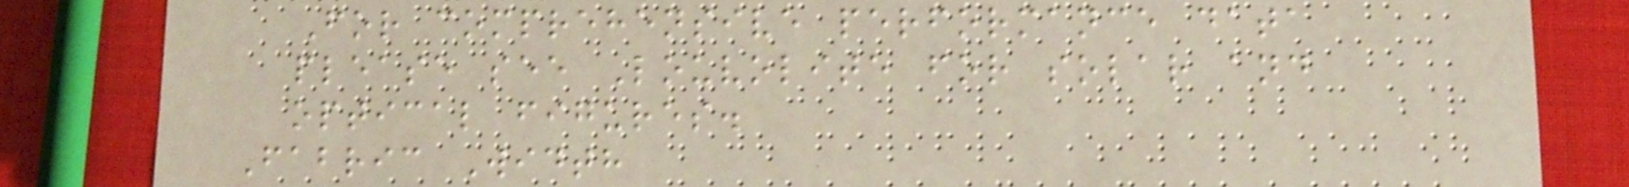For comprehensive performance data
please see Louvolite for solar and
optical figures.
Fabric Width
